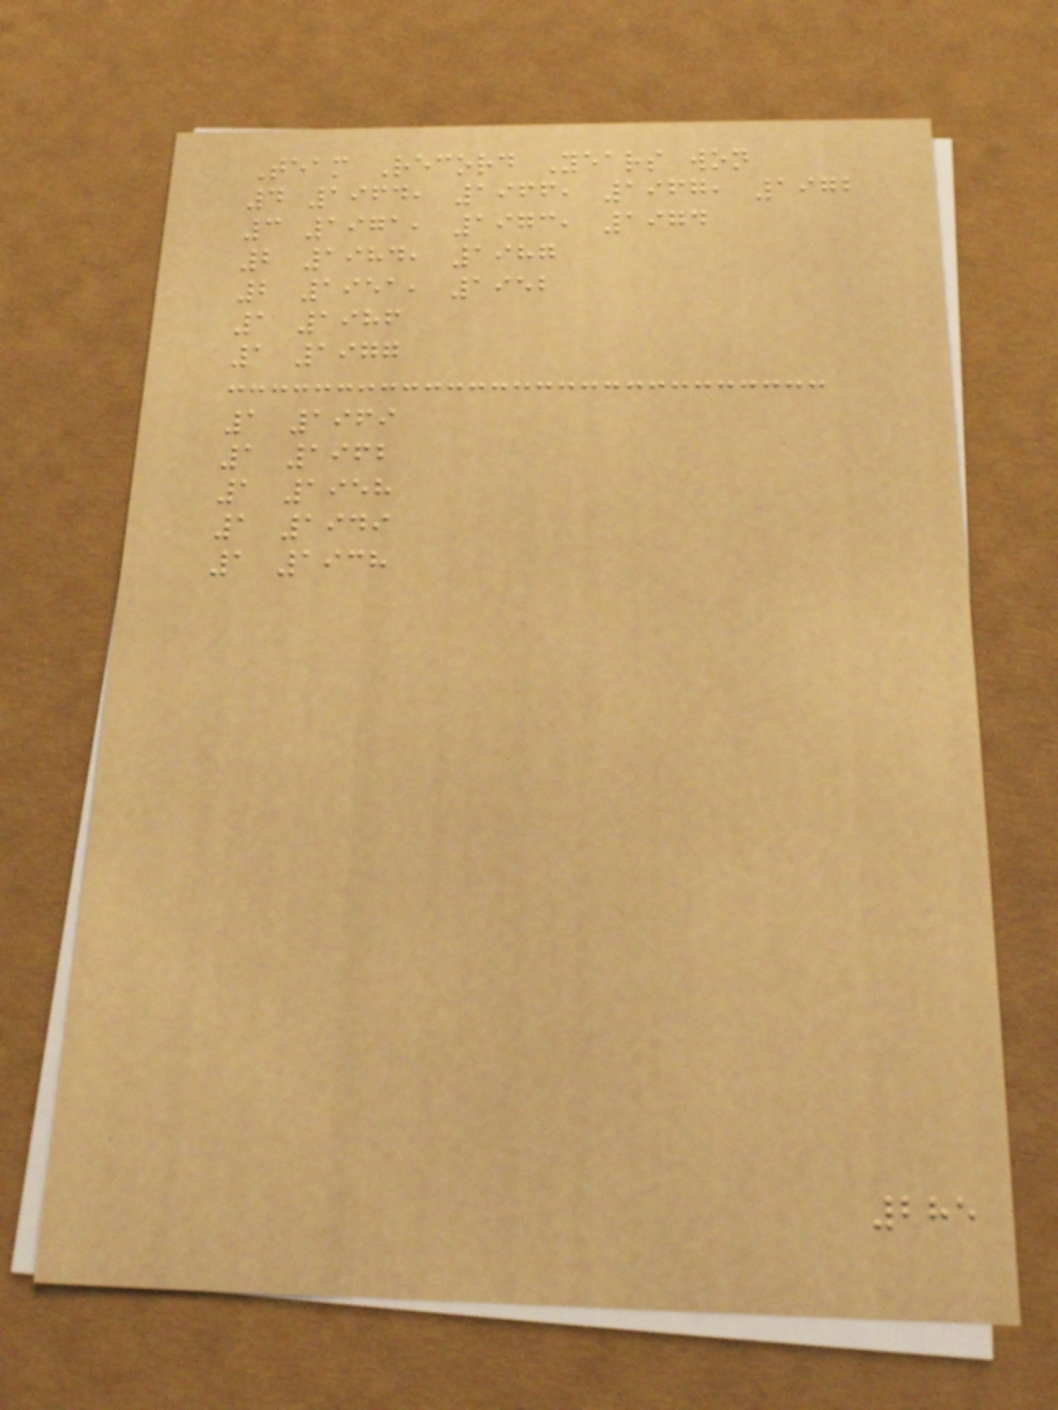Team Record Years won
4 1964, 1966, 1967, 1972
3 1971, 1973, 1974
2 1984, 1987
2 1951, 1952
1 1986
1 1977
1 1969
1 1962
1 1958
1 1949
1 1938
285
